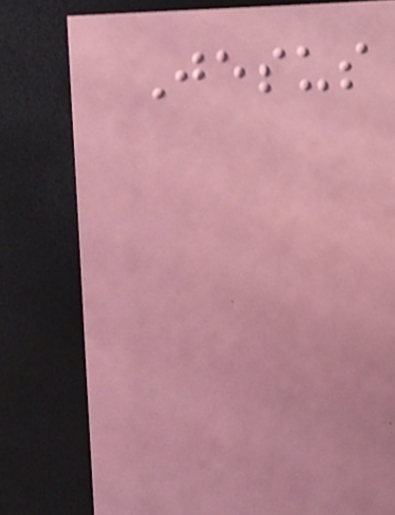Jesus
